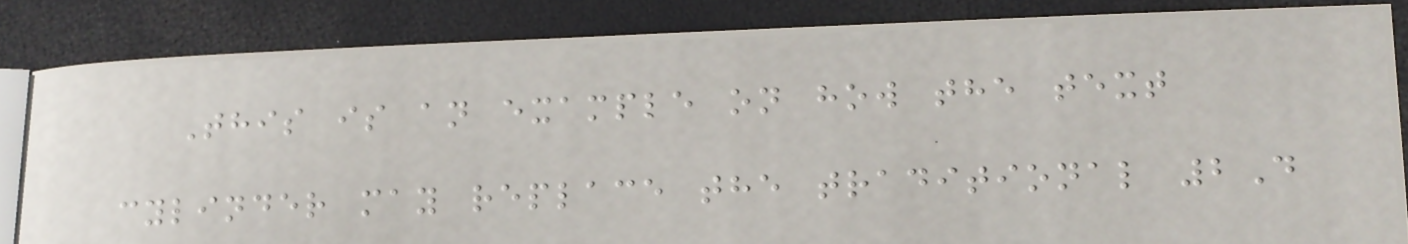This is an example on how the text
cylinder may replace the traditional 2D
